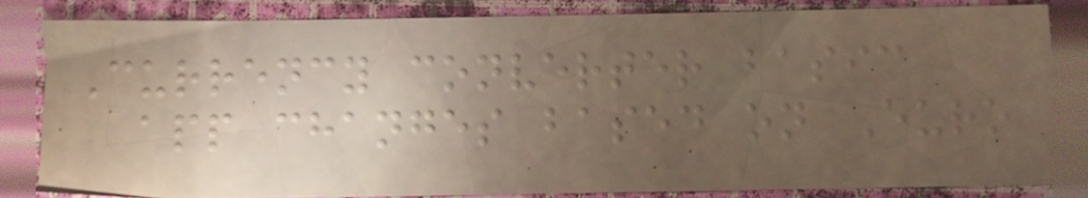Currency converter basic
app changes based on Euro
